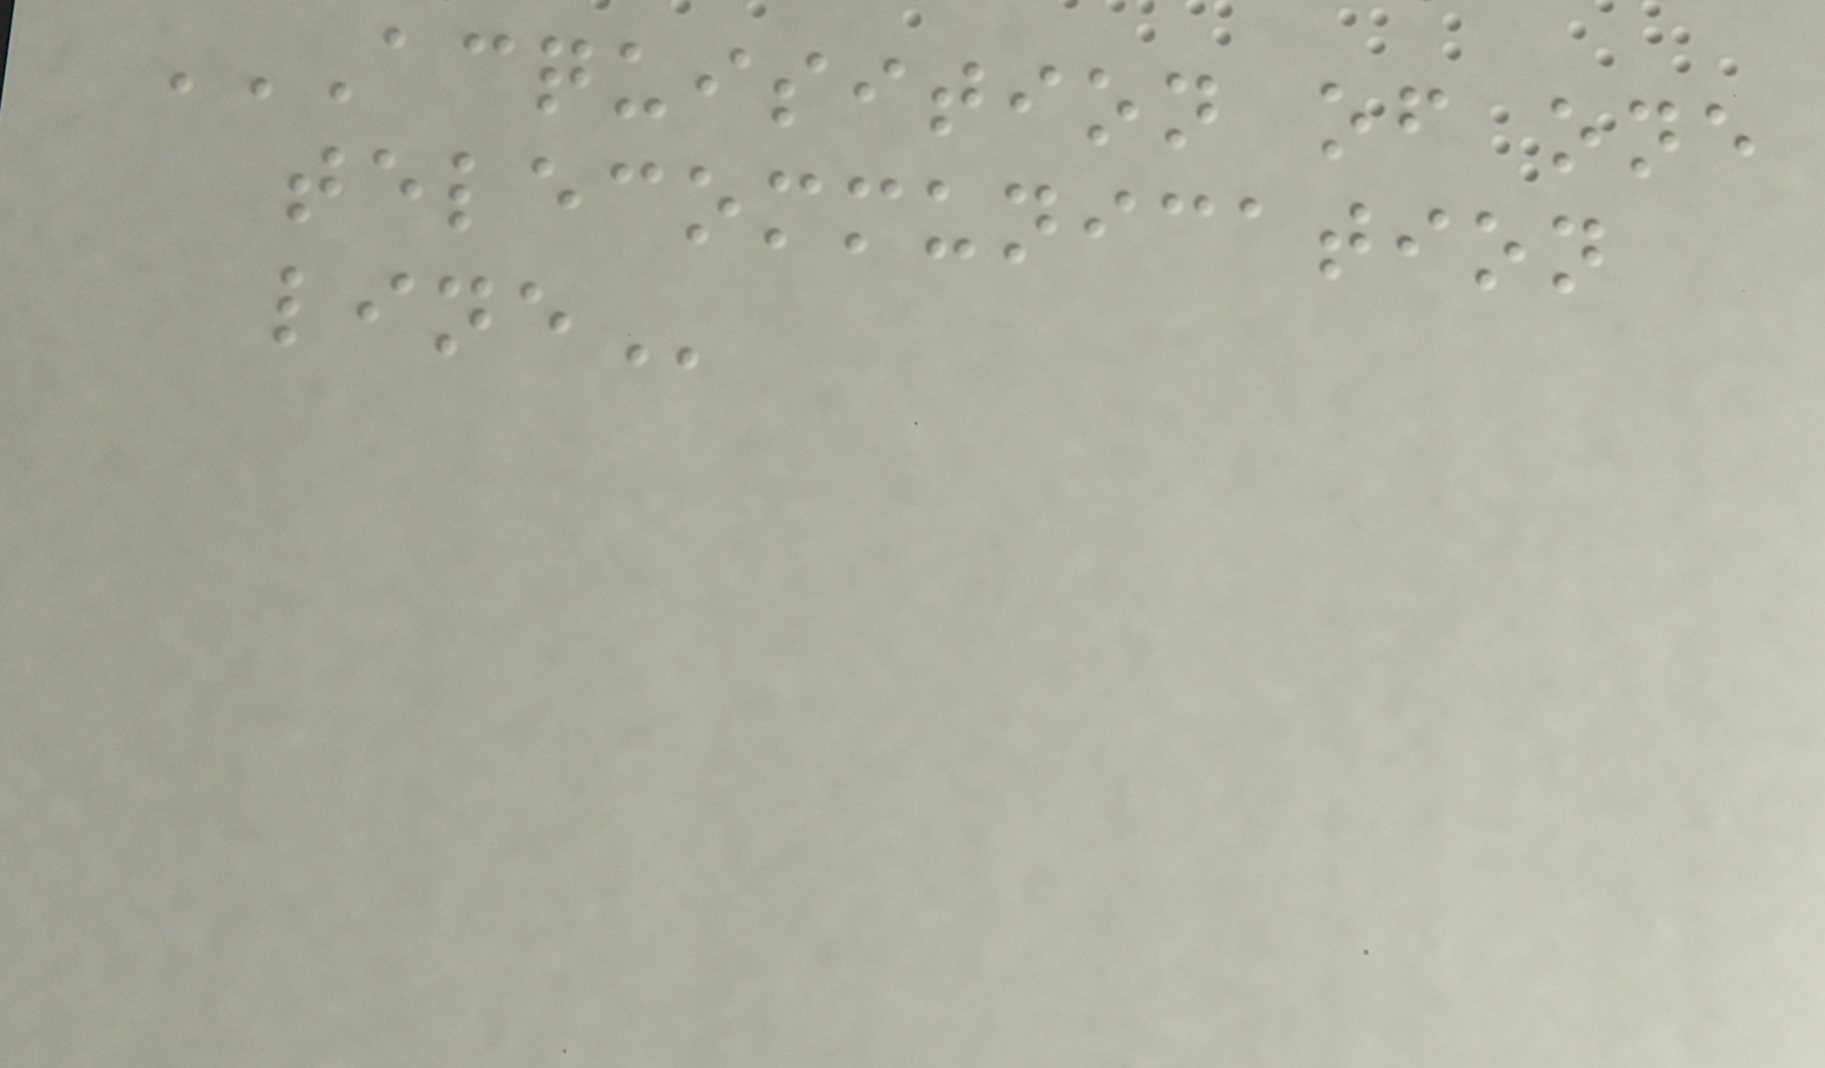ACQUISITION OF ONE
TELECOMMUNICATION
LINE
